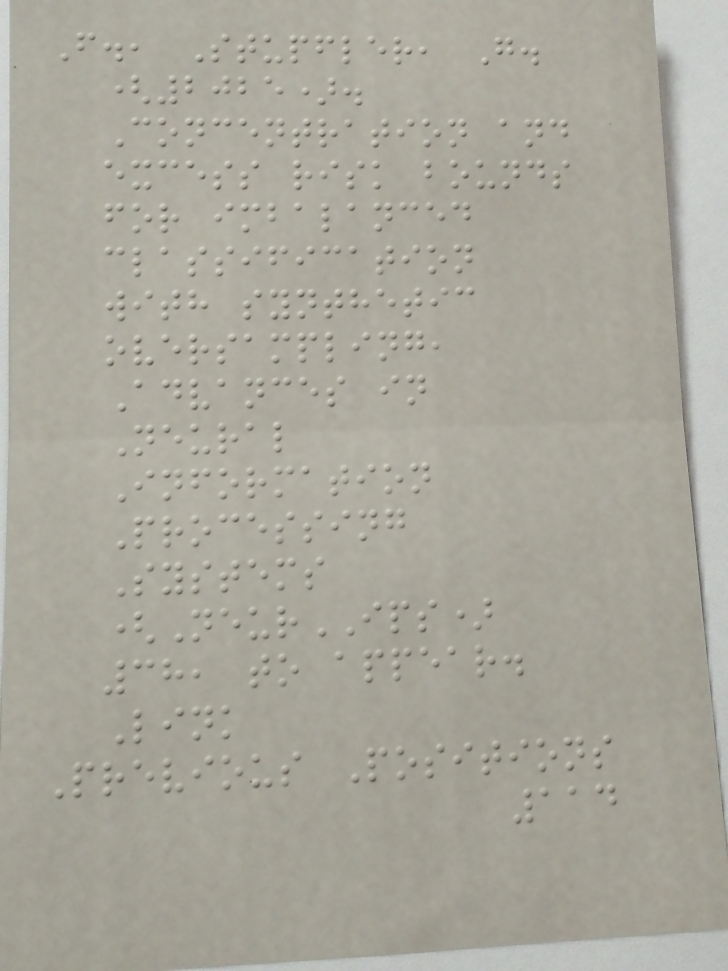F., Stupfler, G.
(2025).
Concentration and
excess risk bounds
for imbalanced
classification
with synthetic
oversampling,
Advances in
Neural
Information
Processing
Systems
(NeurIPS)
38, to appear.
Link
Previous Positions
114
